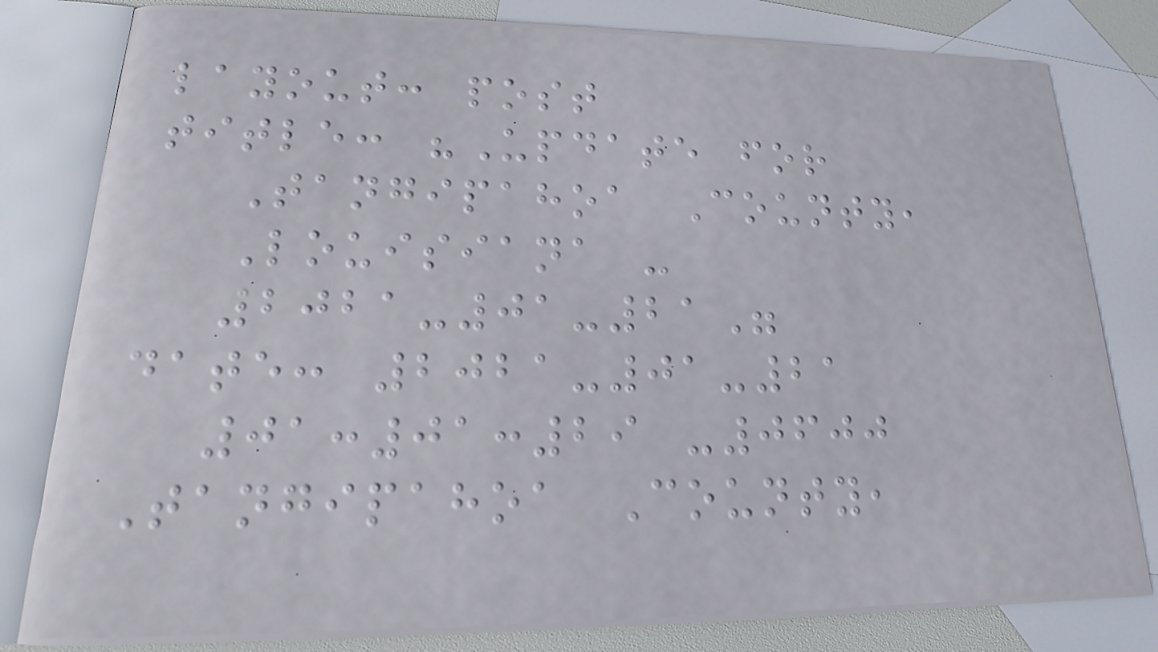layout: post
title: "Update for
Tangipahoa County,
Louisiana -
2021-01-21"
date: 2021-01-21
01:01:29 -0600
Tangipahoa County,
